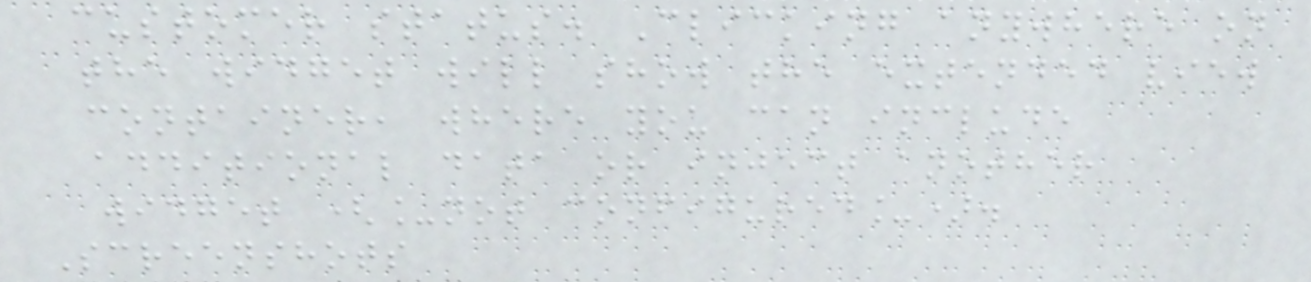customer status. Clicking anywhere on
the widget will show the extended view
container, where you can include
additional data or inject another
widget (_not configured_).
Screenshots
